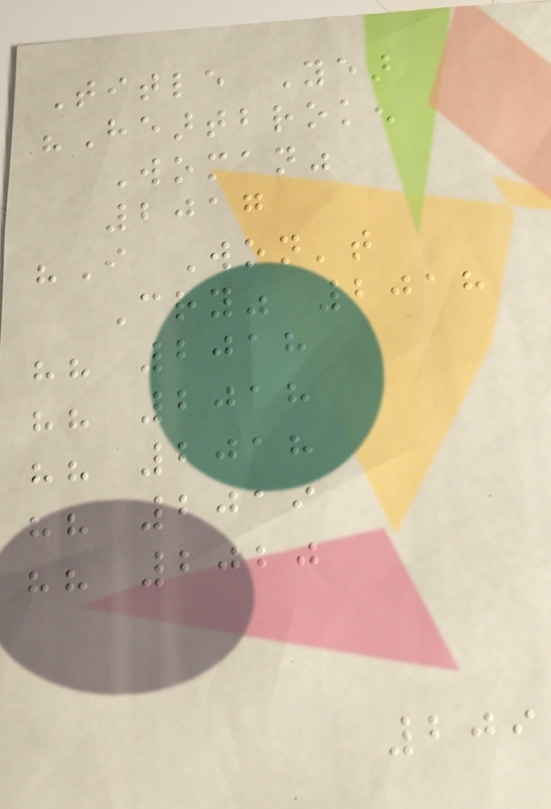Title Year
"Heartbroken
Woman"
2017
"I Won't
Cry" 2018
"" 2018
"" 2018
"" 2018
"" 2019
"" 2020
209
